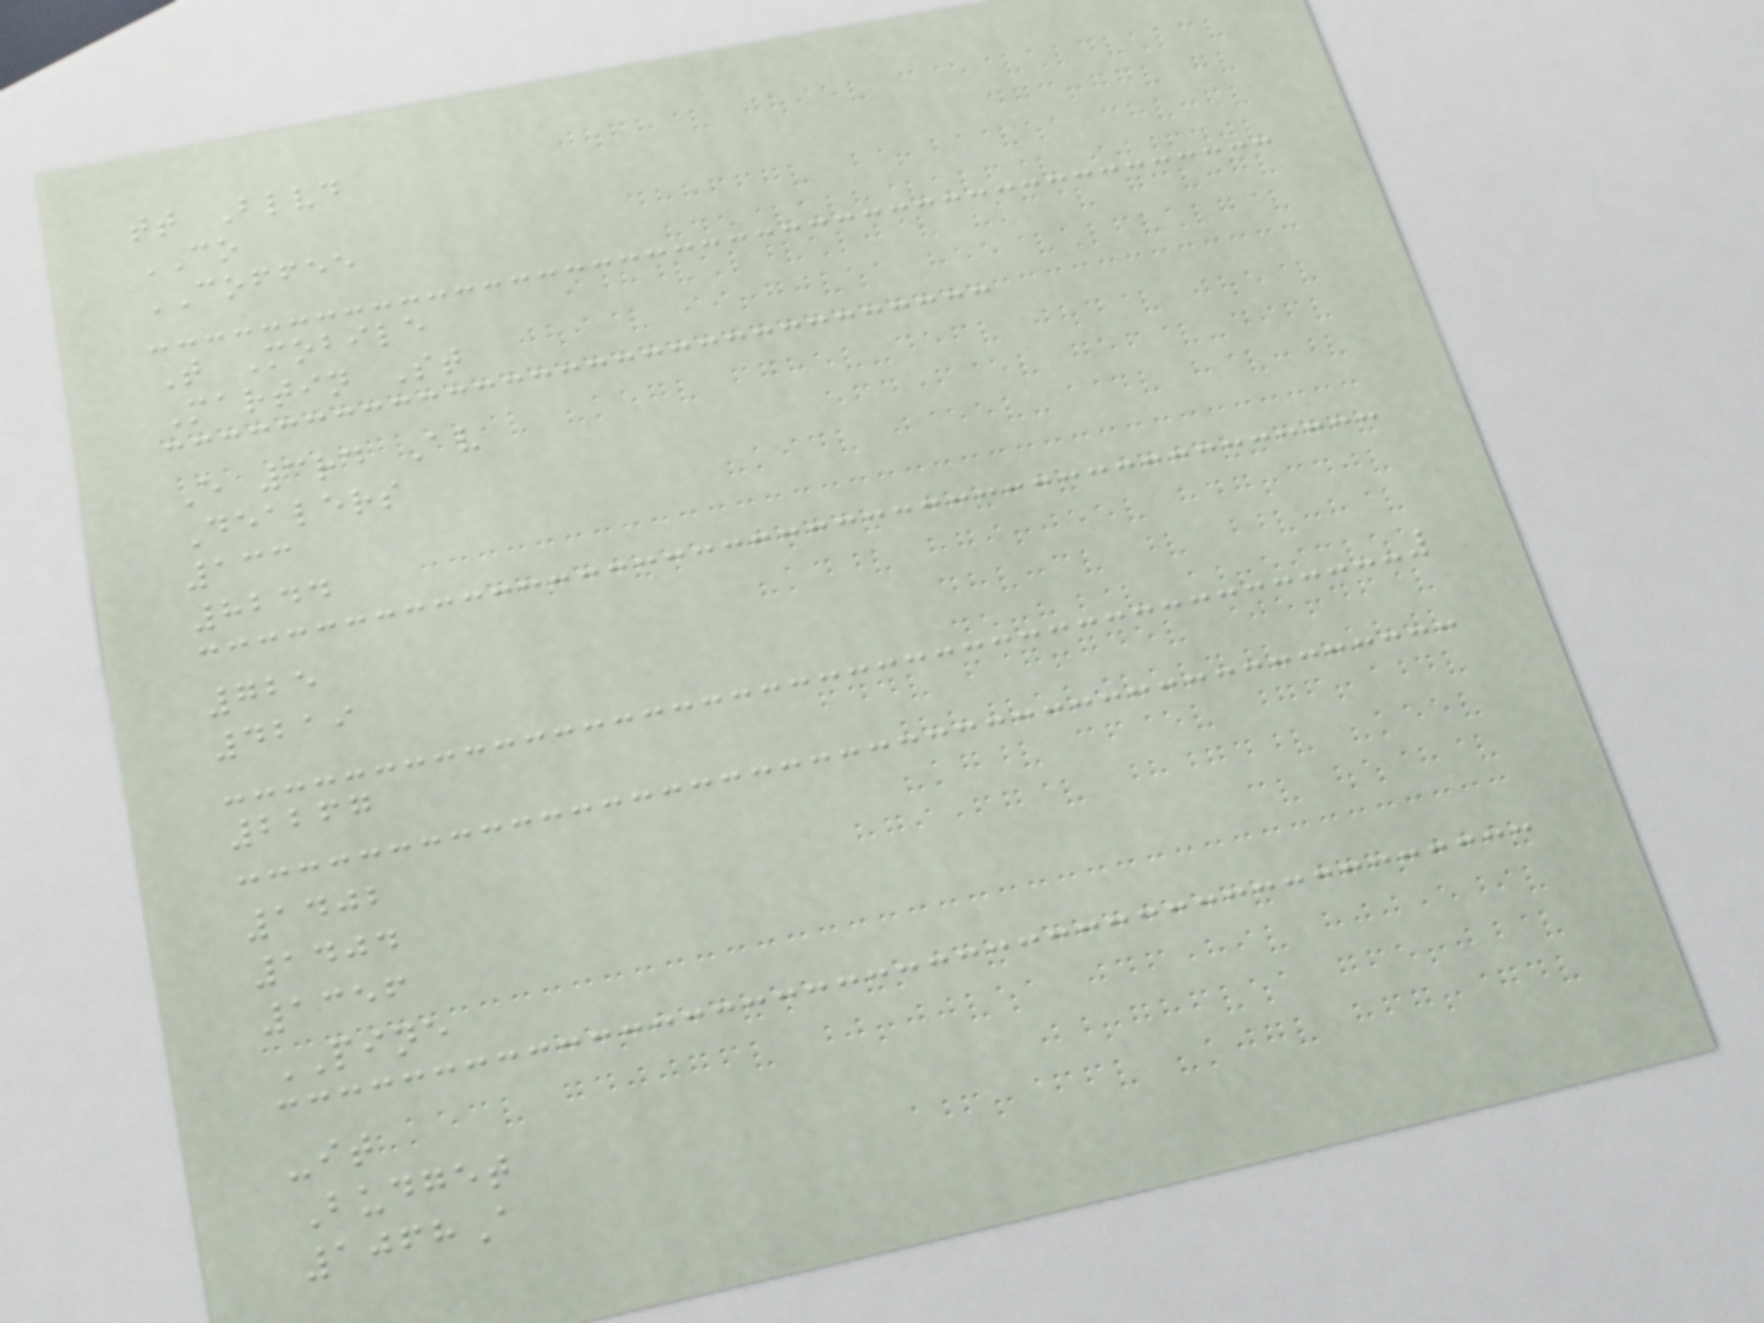tt Blvd
CO
COFFEE
T Mobile
Martin St
E 3rd Av
Dealers
133
8244
725
4219
2267
1402
1404
1356
PINE
-it
Budget
1068A
